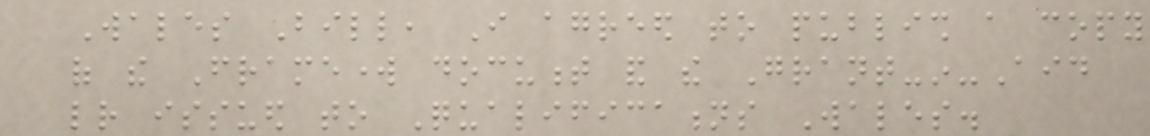Wales Bill, I agreed to publish a copy
of the Framework document and the Grant-in-Aid
letter issued to Qualifications Wales.
